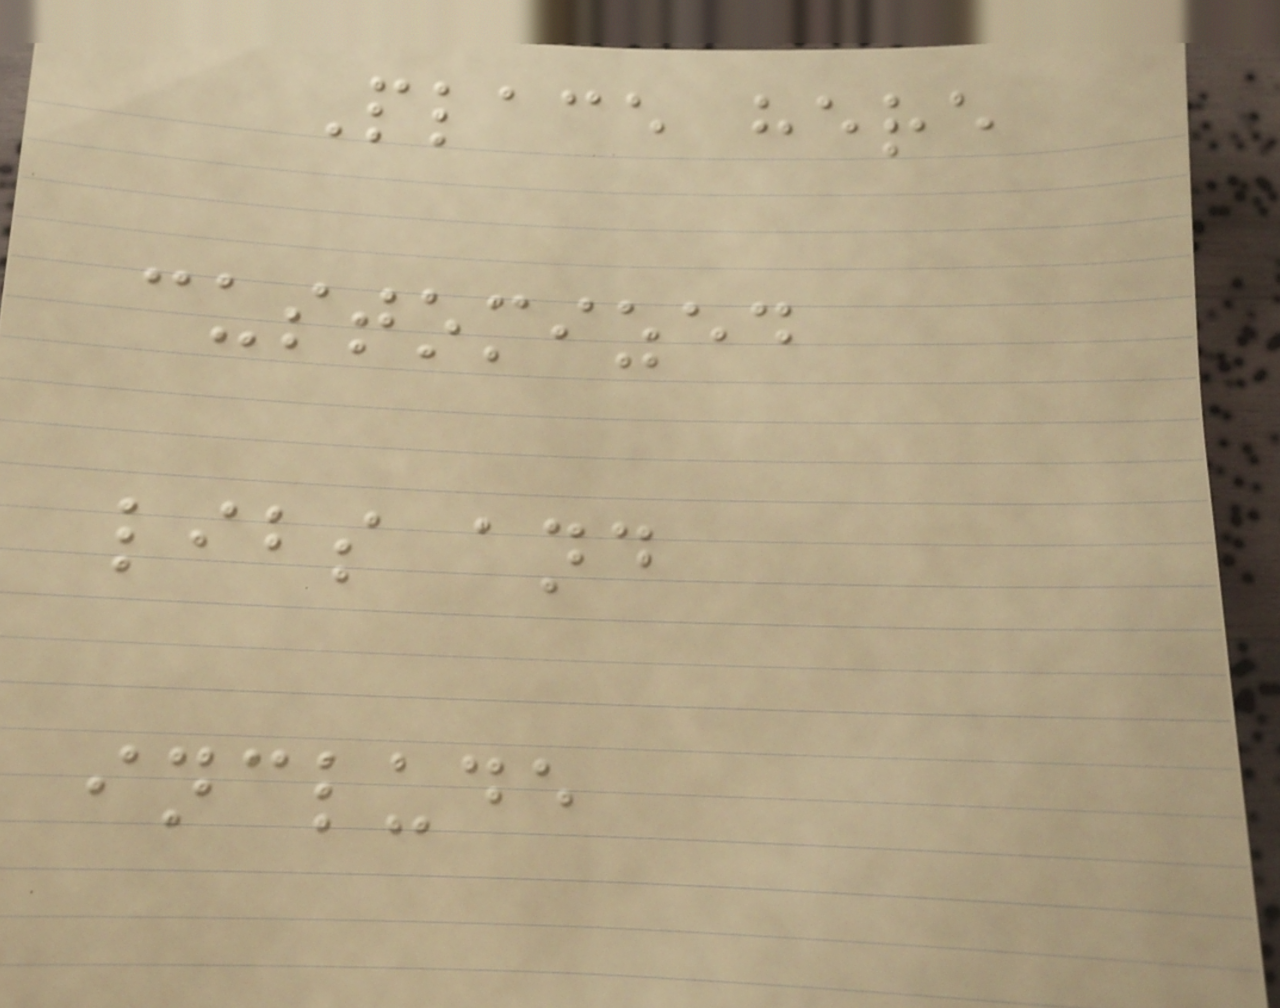Place here
customized
libs and
include
